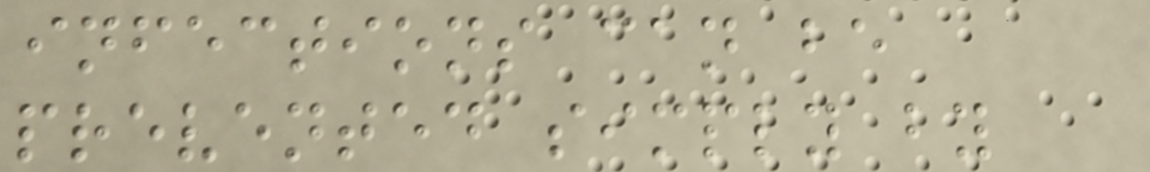infections can be
prevented simply by
